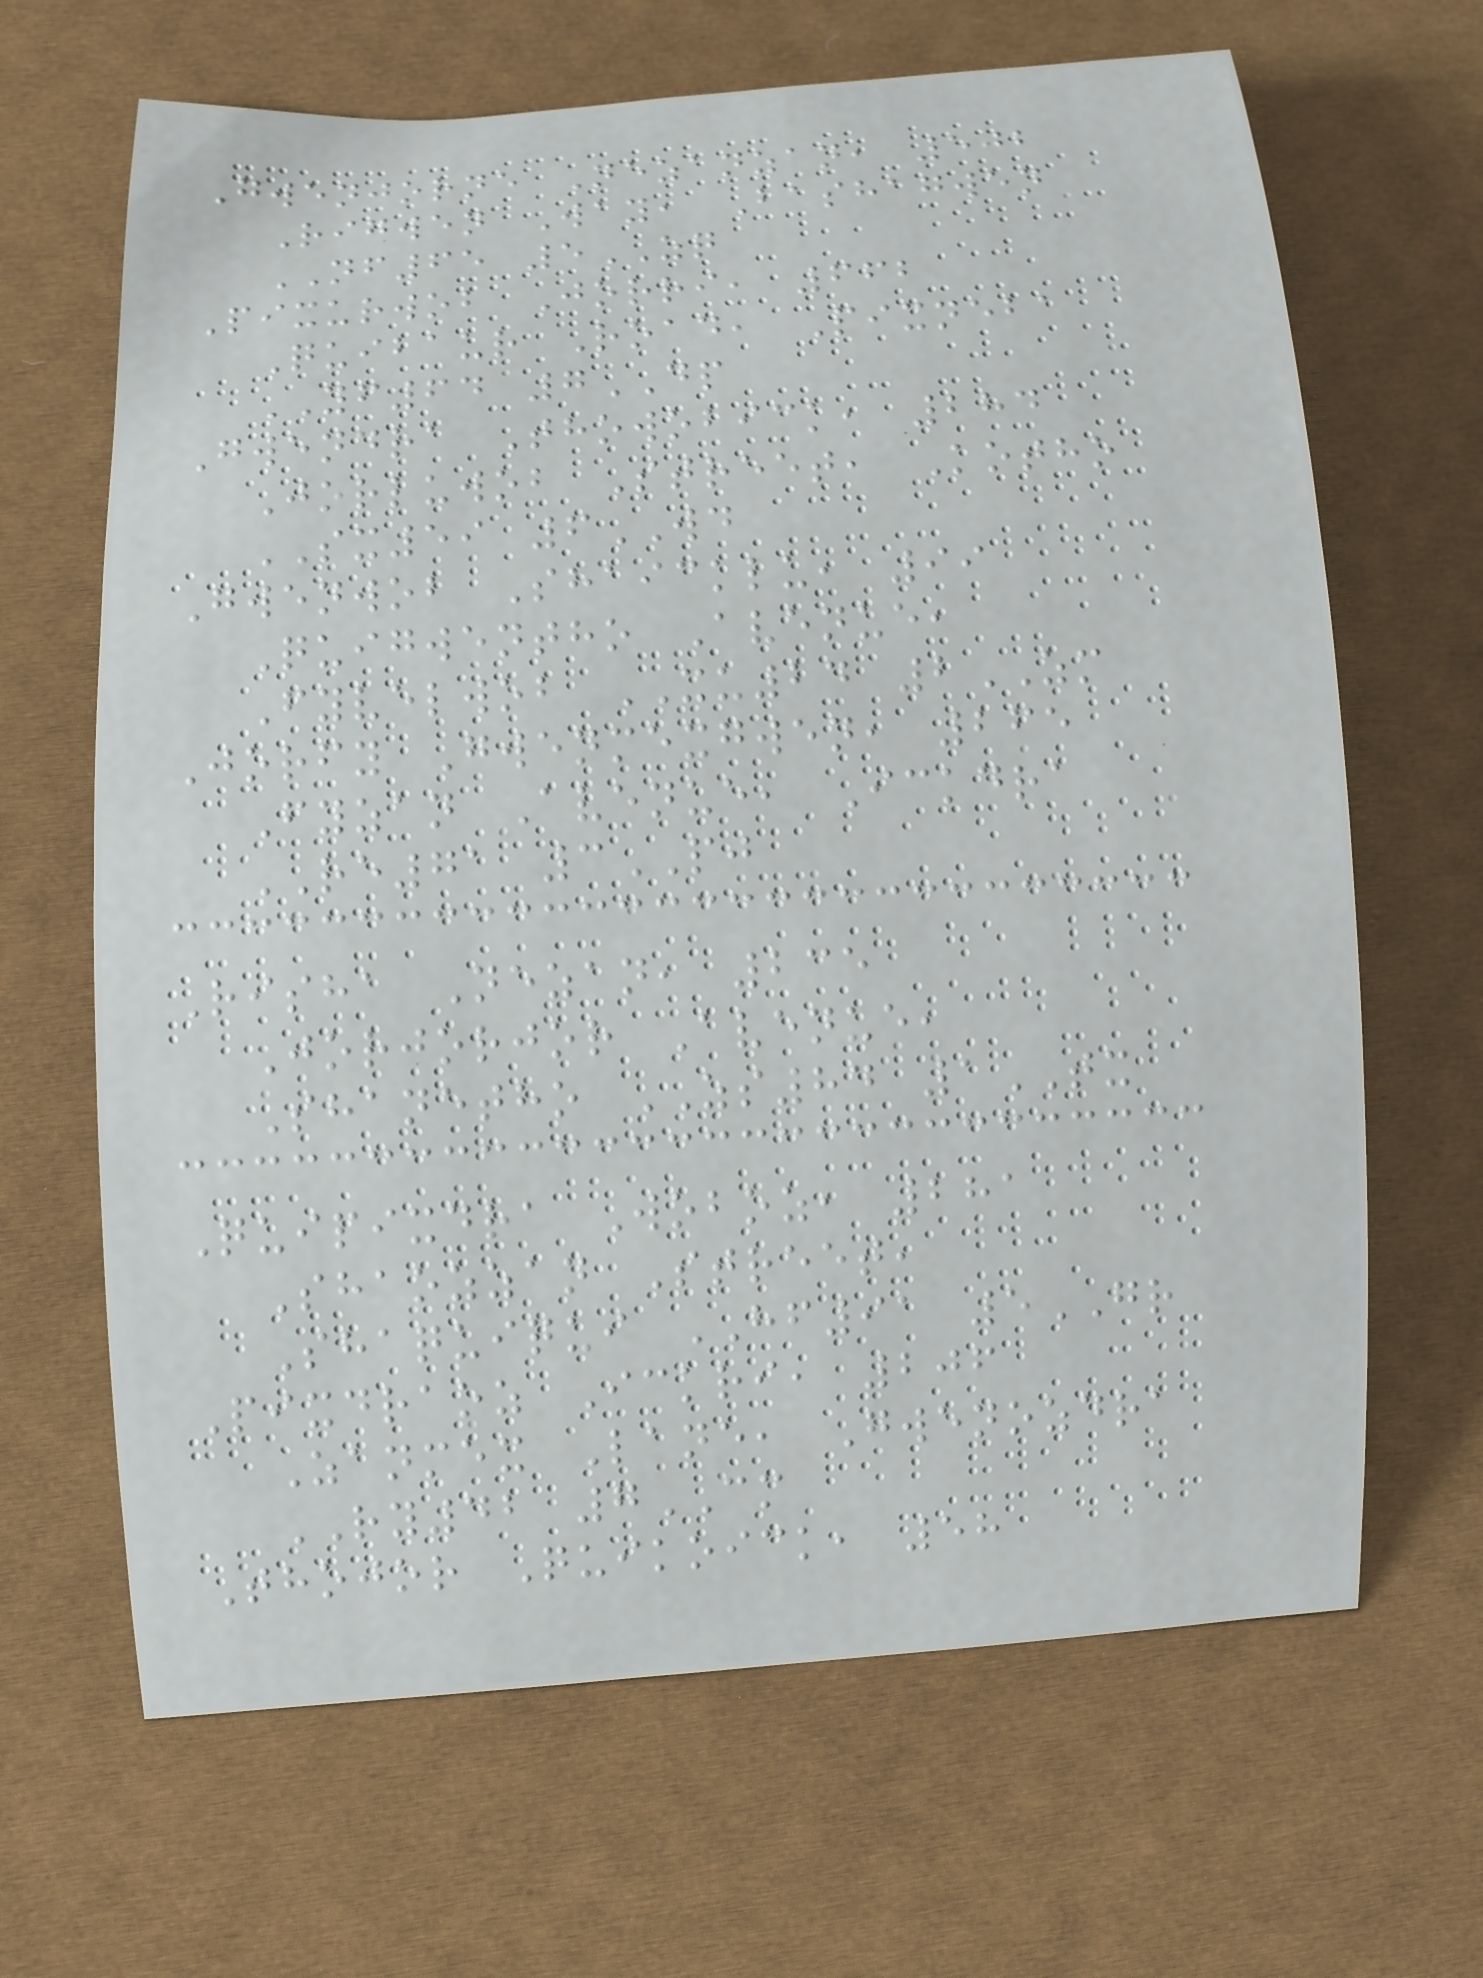Gwenjorne Nezanzan, 502
Rigwen Way, Bashagwen
NF65 5ZQ
Pixurwob Jorri, 662
Quibaur Road, Pixneba
YF64 7DP
Gwendra Thowobick, 284
Jorluwob Street, Kotho
SX59 6WD
Gwenwob Shaicklu, 99
Quigwentho Avenue,
Fyvelwob XU24 2ZM
Jorfy Gwenmexgwen, 265
Fyzan Avenue, Ickdra
RE71 3PJ
Risha Nezan, 235
Jorjorjor Avenue,
Shanetho ZS84 1TX
Quipixdra Woboz, 281
Shaozzan Street,
Shaquiqui HF91 5GR
Pixdraoz Ickri, 206
Zanmex Lane, Gwenozdra
RY42 7CM
Thojor Quikoick, 58
